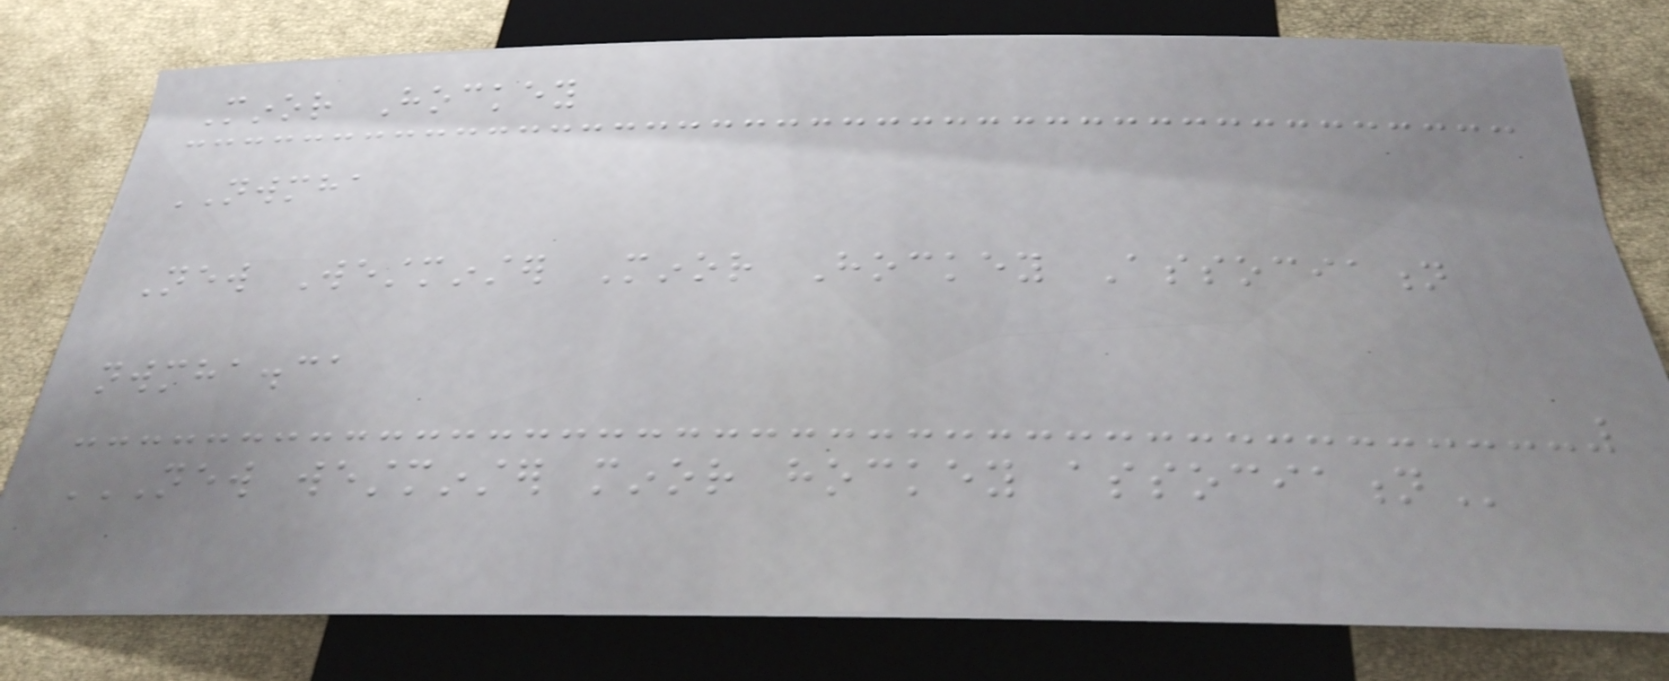Minor Hockey
NWMHA
New Westminster Minor Hockey Association
nwmha.ca
NEW WESTMINSTER MINOR HOCKEY ASSOCIATION
